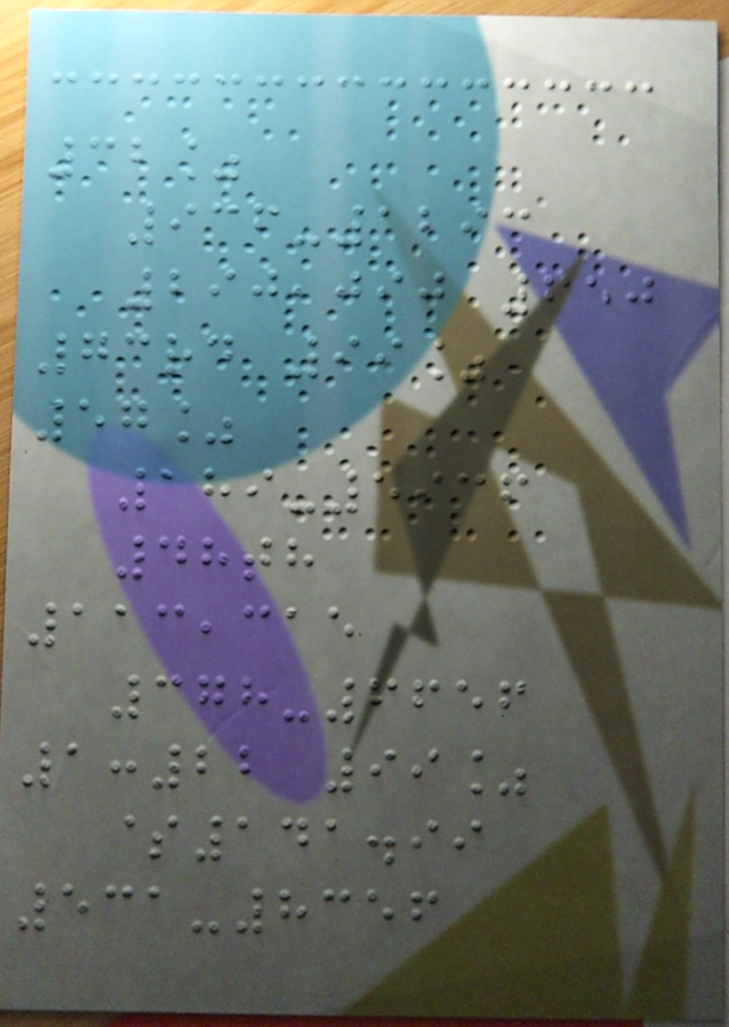32%
936-1293
290,090 650
73rd 99%
57%
189-5936
48th
113,315
378-6656
1:22 99%
$141.99
531-8356
